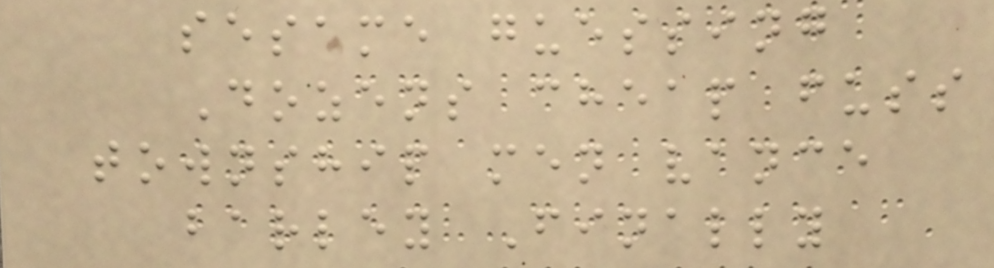sesame guessing
Dozens cheap fuss
township men vance
barley Finally
